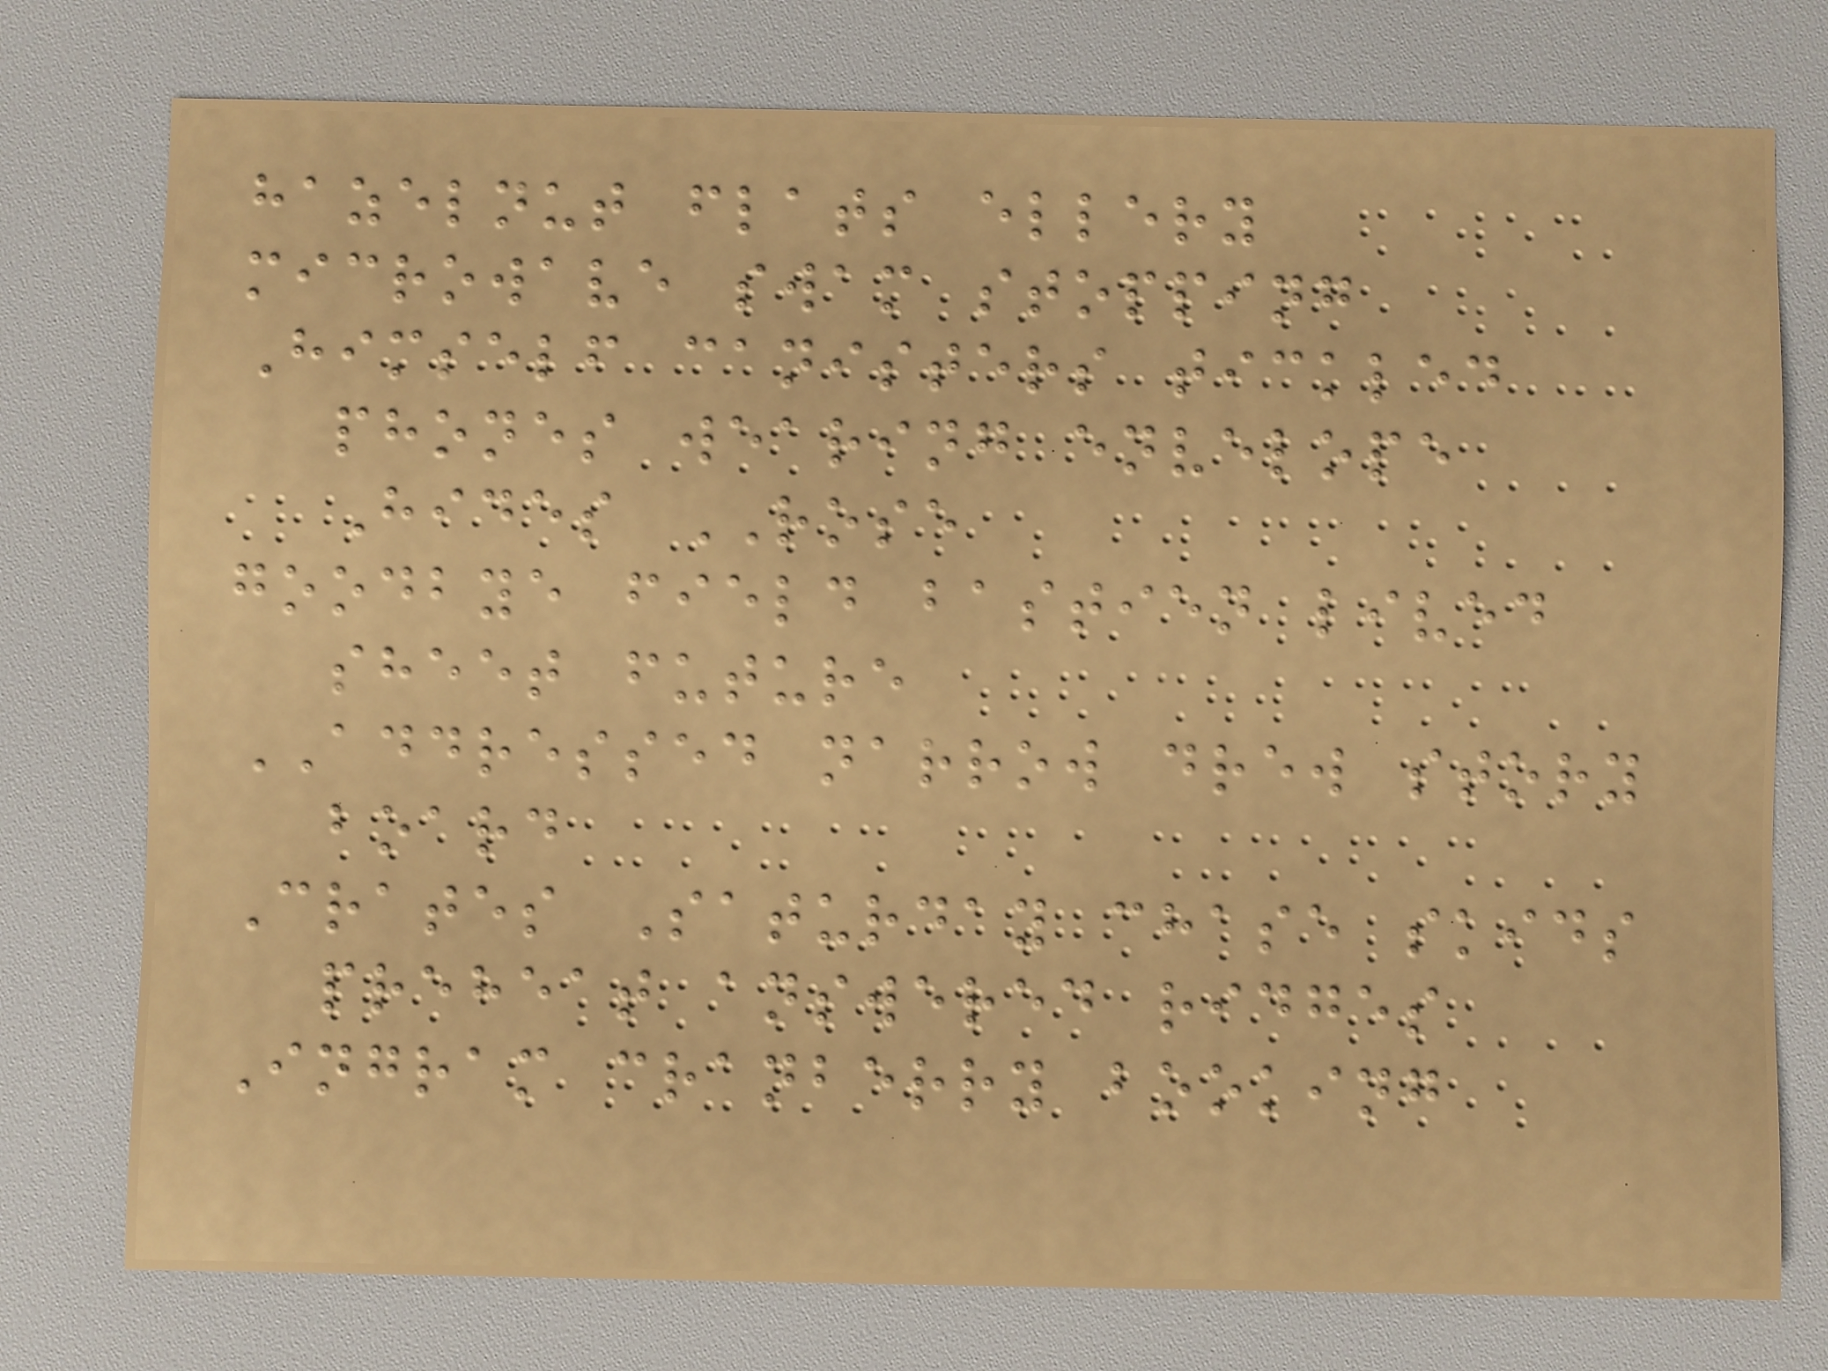hazelnut flats ellery
microwave swam stopping
Himself canisters tickled
phones wearing envelope
Hides ROSE
goodbye field bastien lived
sheet future
ADDRESSED narrow drew story
board
Crates Saturday chase skids
preheat answered ridges
Ingram cranberry booking
